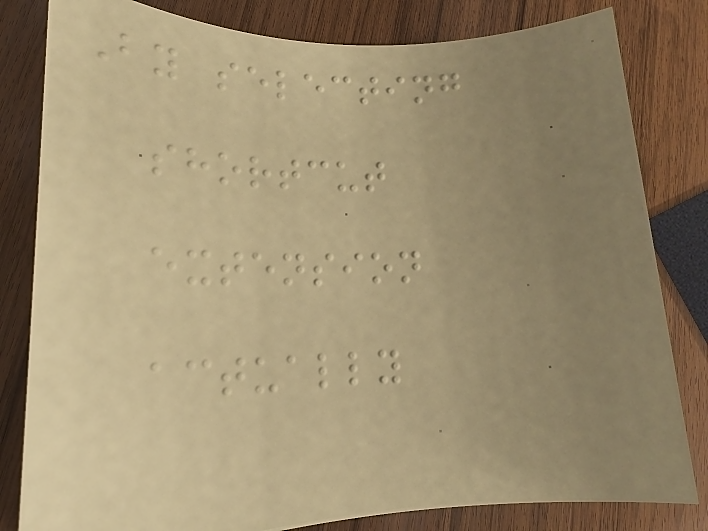By selecting
shortcut
extension
actually
